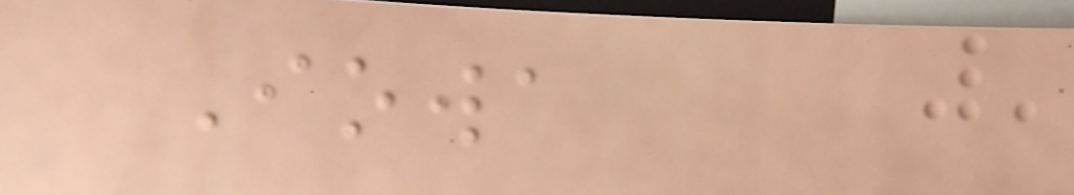Iowa
